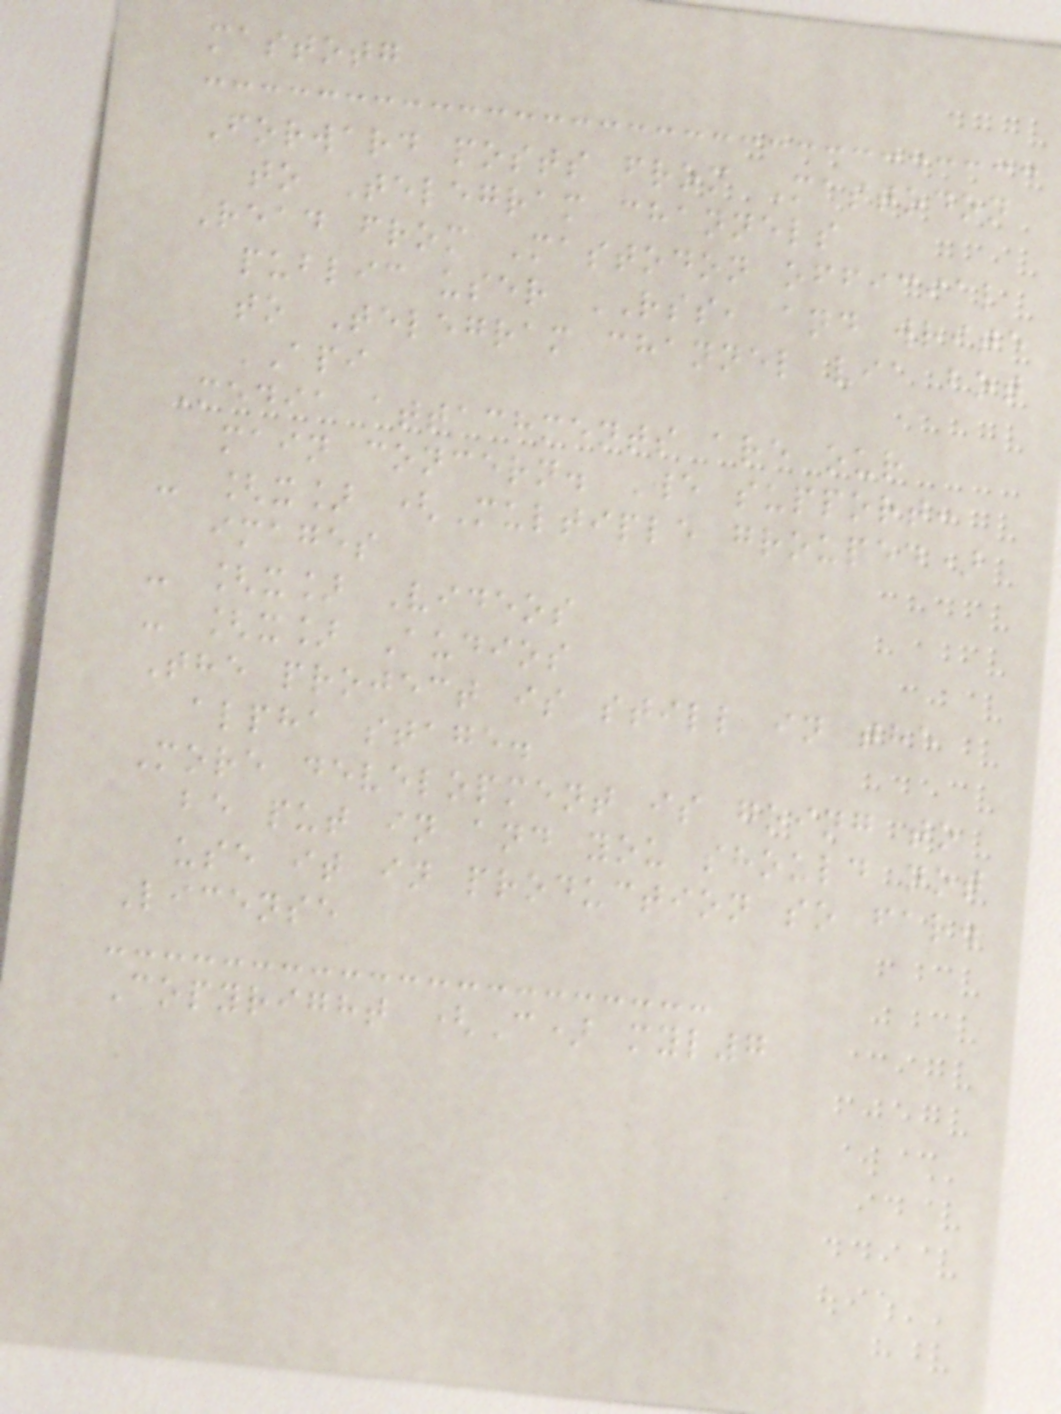mastotg
Forward posts from Mastodon
to Telegram channels
Read from Mastodon official
public user RSS, and write
to Telegram channel via bot
API
Media attachments are our
main concern. We support:
- [x] (Multiple grouped)
images
- [x] Videos
- [x] Audios
The project is still in the
alpha stage.
More development is going to
be put in and you should not
use it in production so far.
License
Copyright (C) myl7
